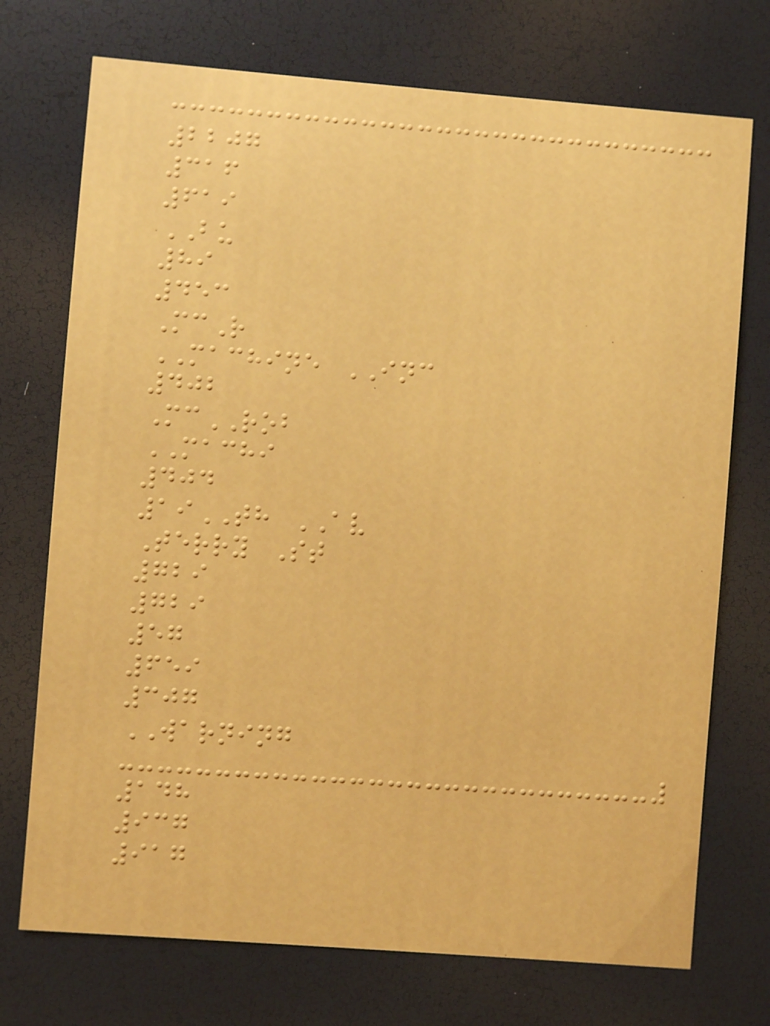2207
316
619
BU
89
453
McR
MACHINE INC
402
McROB
MACHI
404
19TH AV
Terry St
729
729
57
659
307
WARNING
148
937
917
